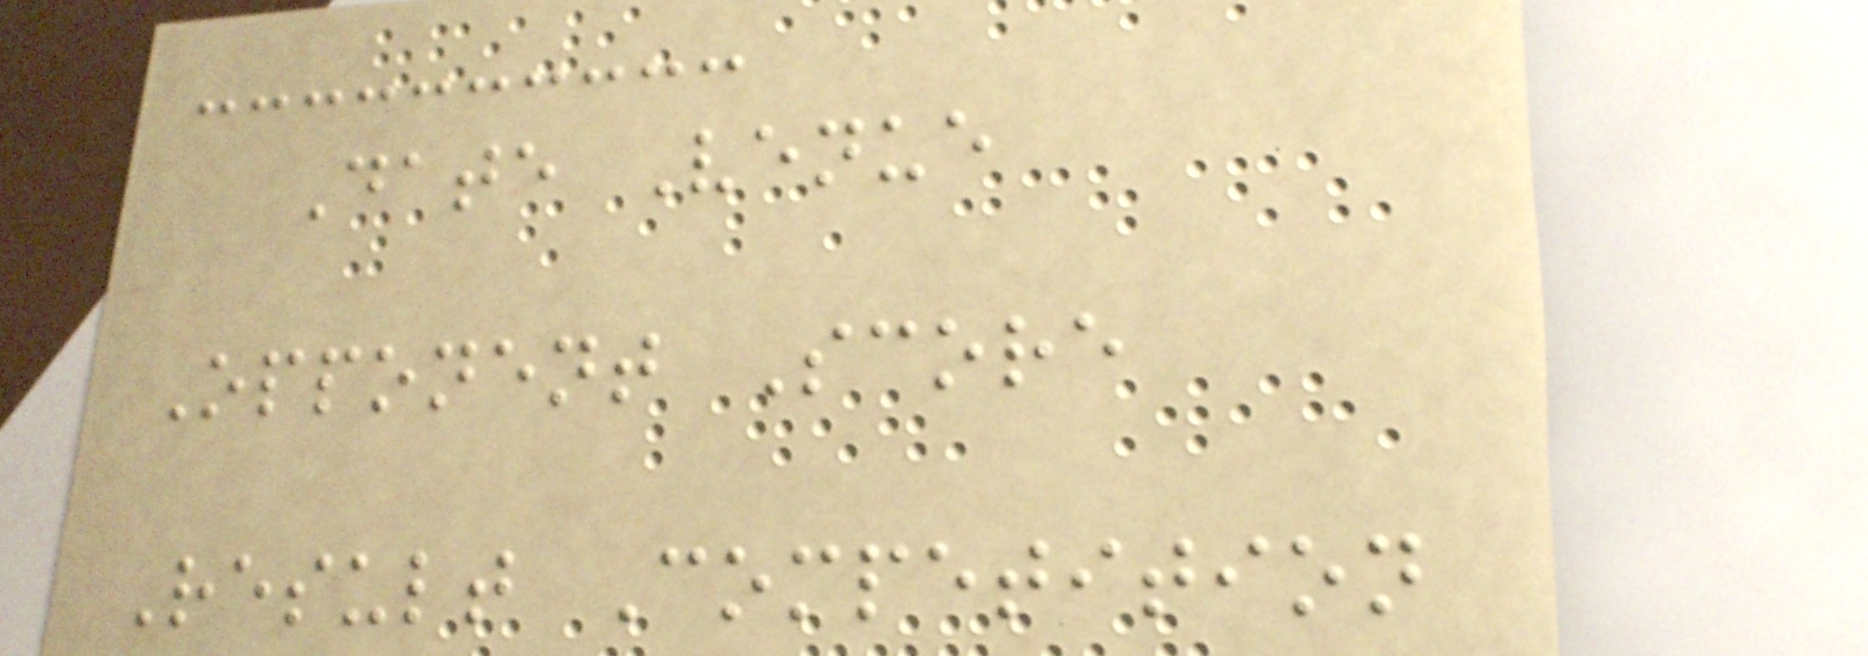Date Venue
Opponent Score
Result Competition
